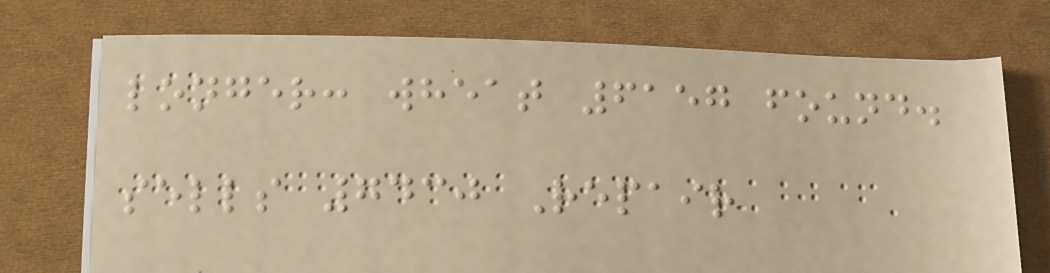longer: wheat 6157 found.
sells 7430 Repair
